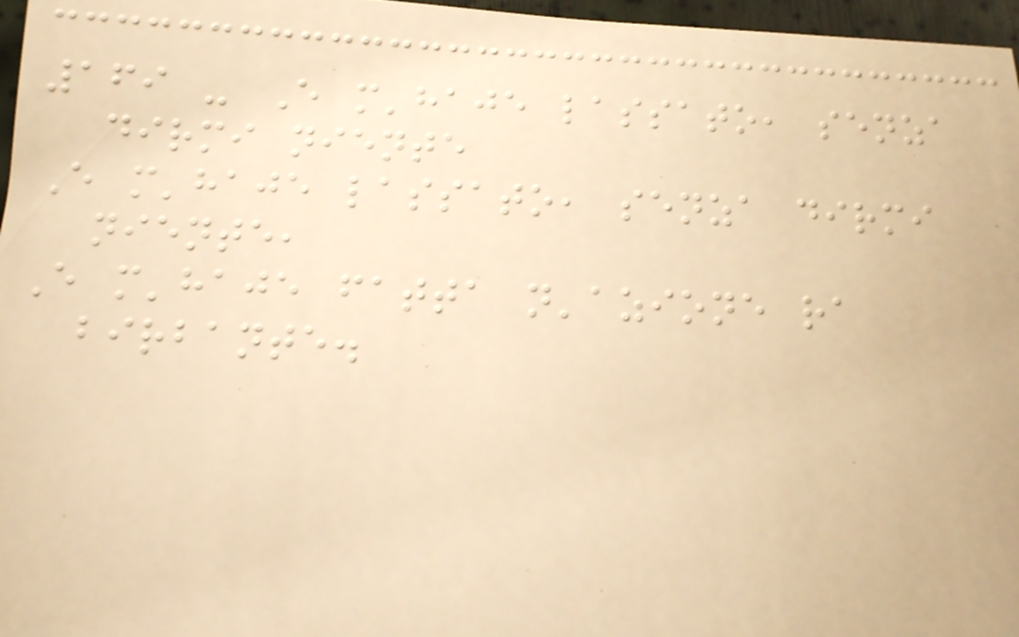169 - E m'haje lassato, senza
dirmi niente
E m'haje lassato, senza dirmi
niente,
E m'haje fatta n'azione ra
birbante.
